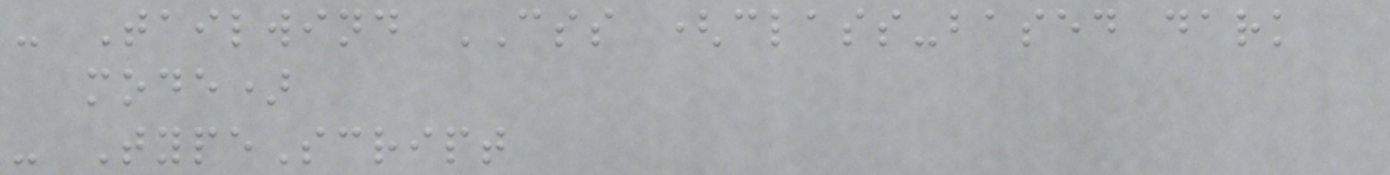- Tailwind CSS (class-based dark
mode)
- TypeScript
